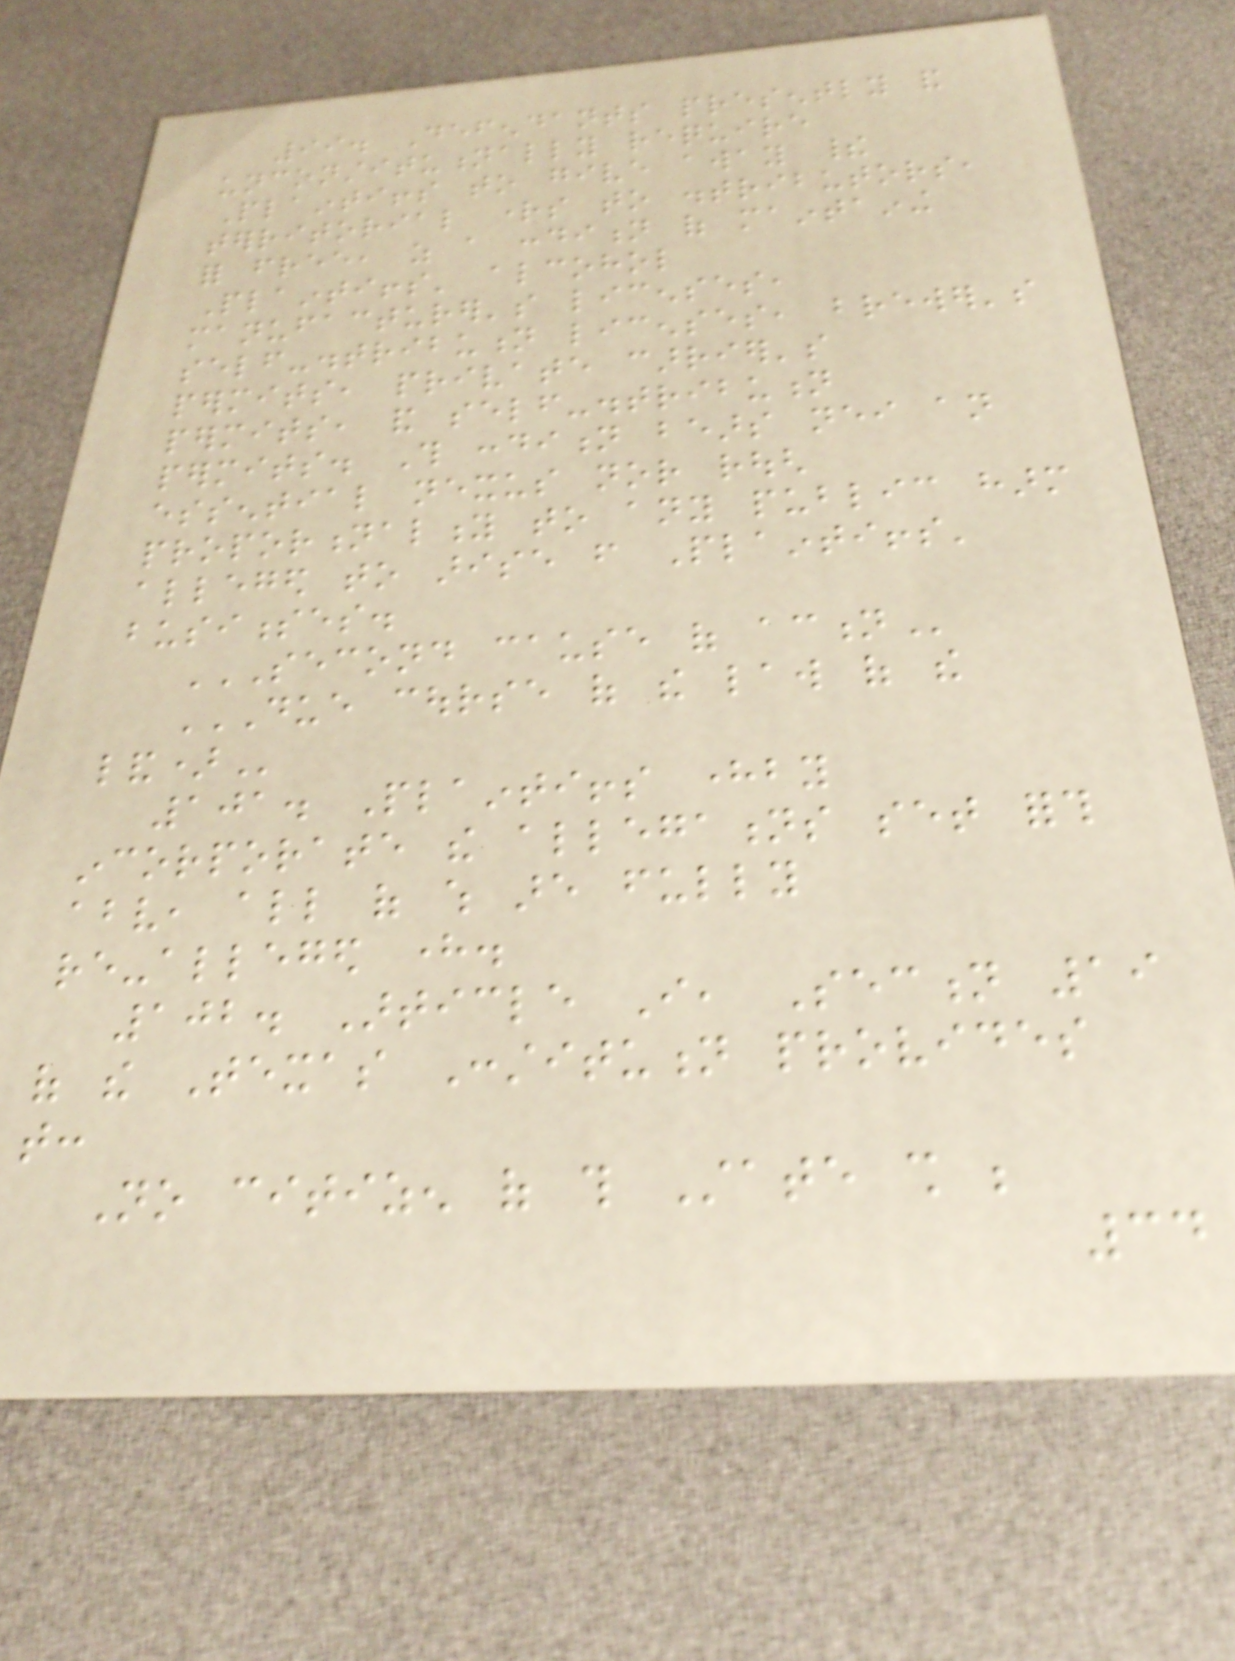99. Defendants presently and
unconstitutionally require
Plaintiffs to give away their
territorial rights to distributors,
for free, as a condition of maintaining
Plaintiffs' alcohol
manufacturer's licenses,
self-distribution licenses, brewer's
permits, private carrier's
permits, and self-distribution
permits. This condition bears neither an
essential nexus nor rough
proportionality to any public harm
alleged to arise from Plaintiffs'
businesses.
SECOND CAUSE OF ACTION
DUE COURSE OF THE LAW OF THE
LAND)
101. Plaintiffs hereby
incorporate the allegations set forth
above, all of which are fully
re-alleged here.
102. Article I, Section 19
of the Texas Constitution provides
that:
No citizen of this State shall be
34
